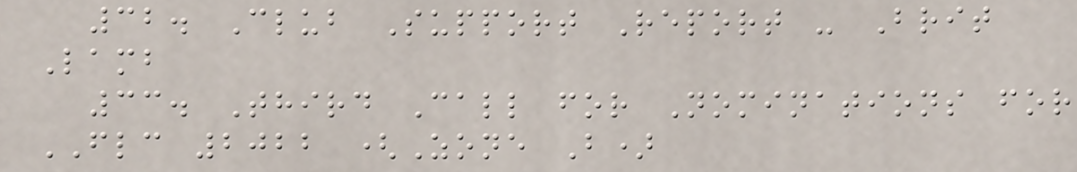32. Club Support Report - Brit
Lamb
33. Third Call for Nominations for
FLC 2022 (Zone B)
